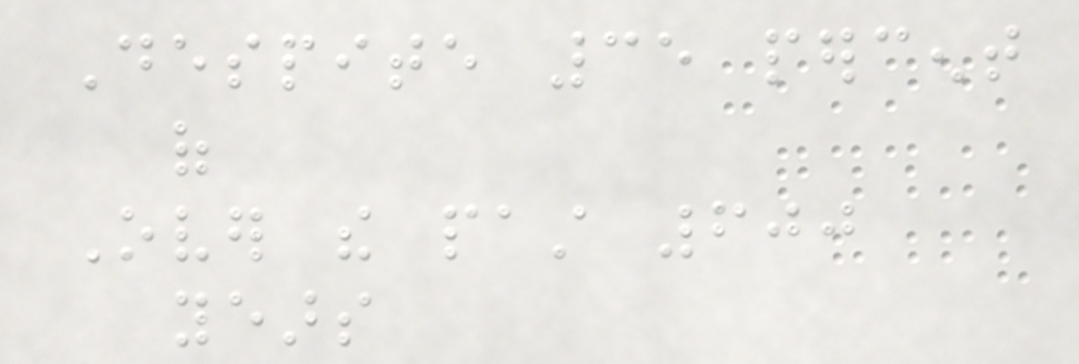Despite 35 percent
of
Over the past 600
years
